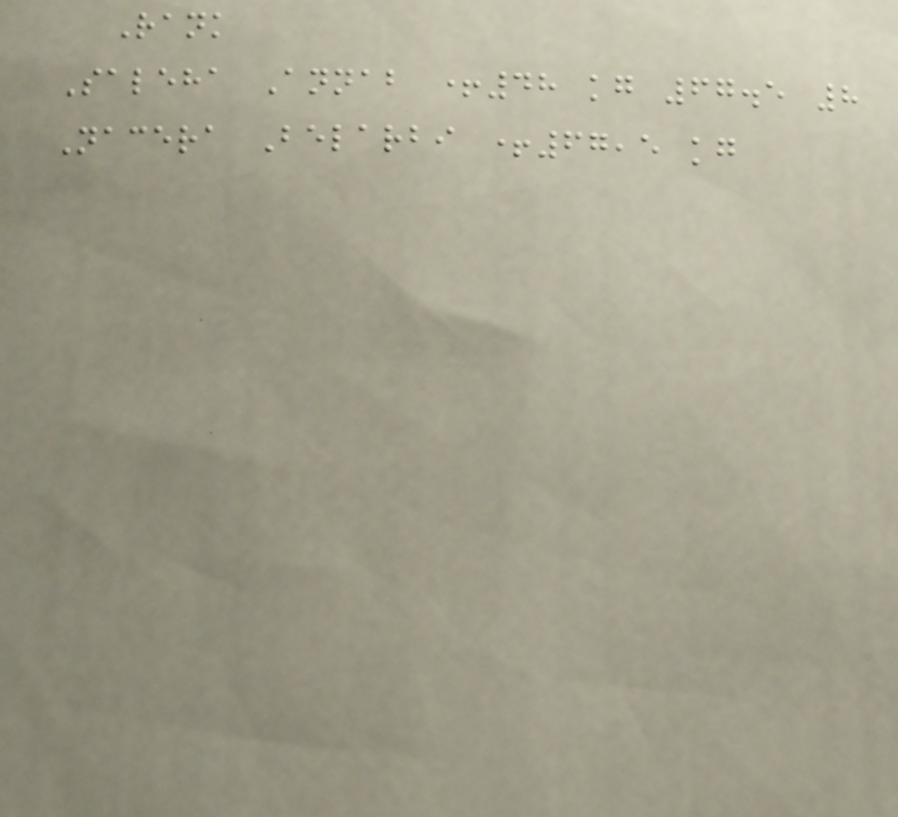Rank
Saleha Annab +48 kg 67.5 8
Nacera Belarbi +67,5 kg
